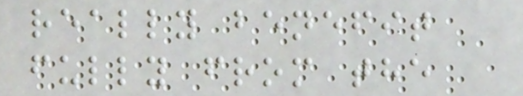really benefit
fully from the
